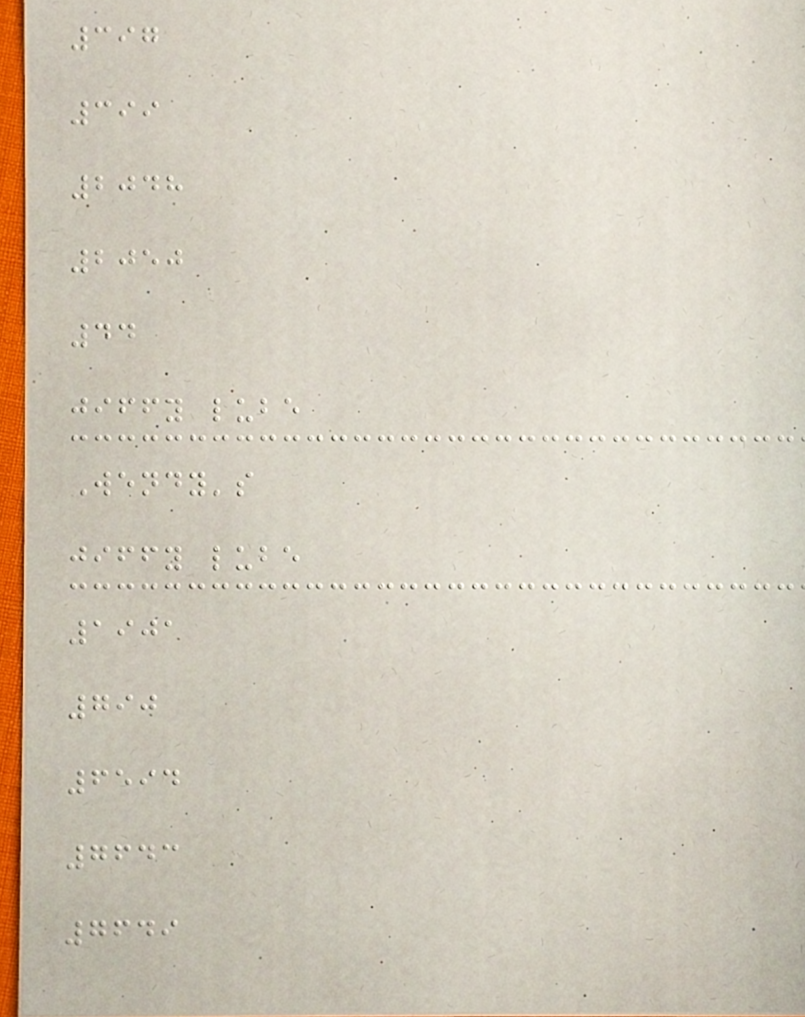397
399
2048
2050
44
jiffy lube
Wendy's
jiffy lube
1901
790
6594
7643
7649
